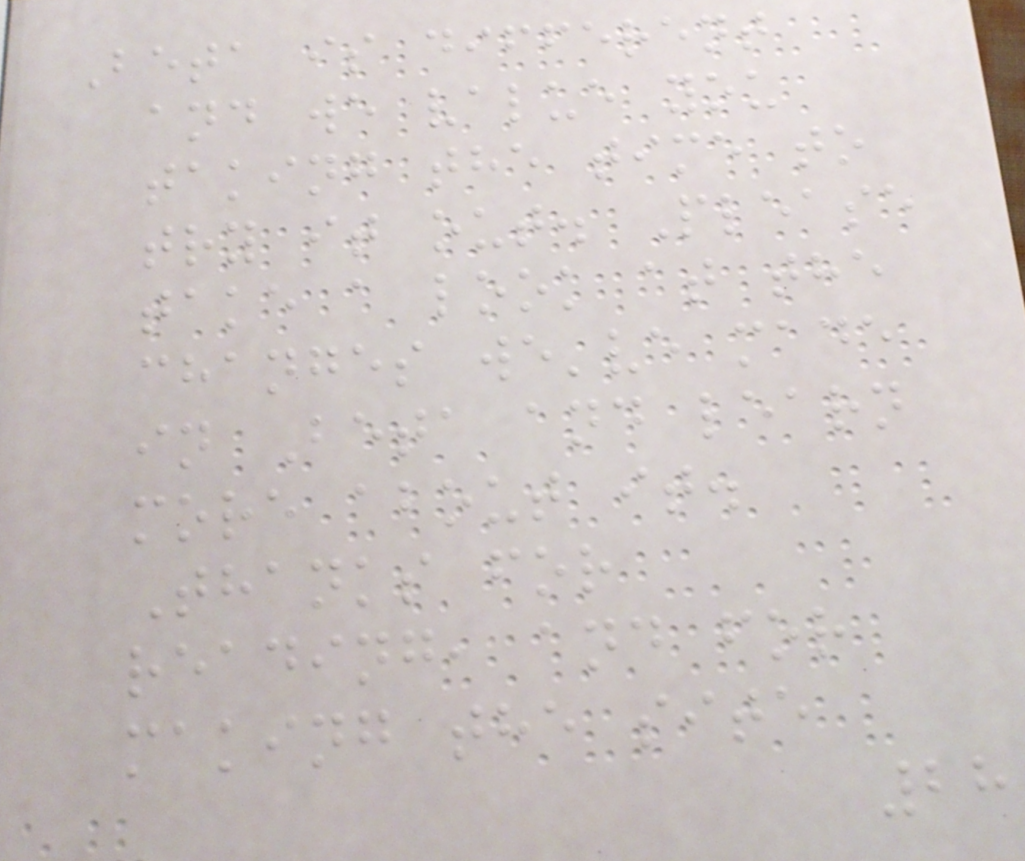Beta is different
and we value you
taking the time to
try it out. Please
take a look at the
changes we've made
in Beta and learn
more about it.
Thanks for
reading, and for
making the site
28
